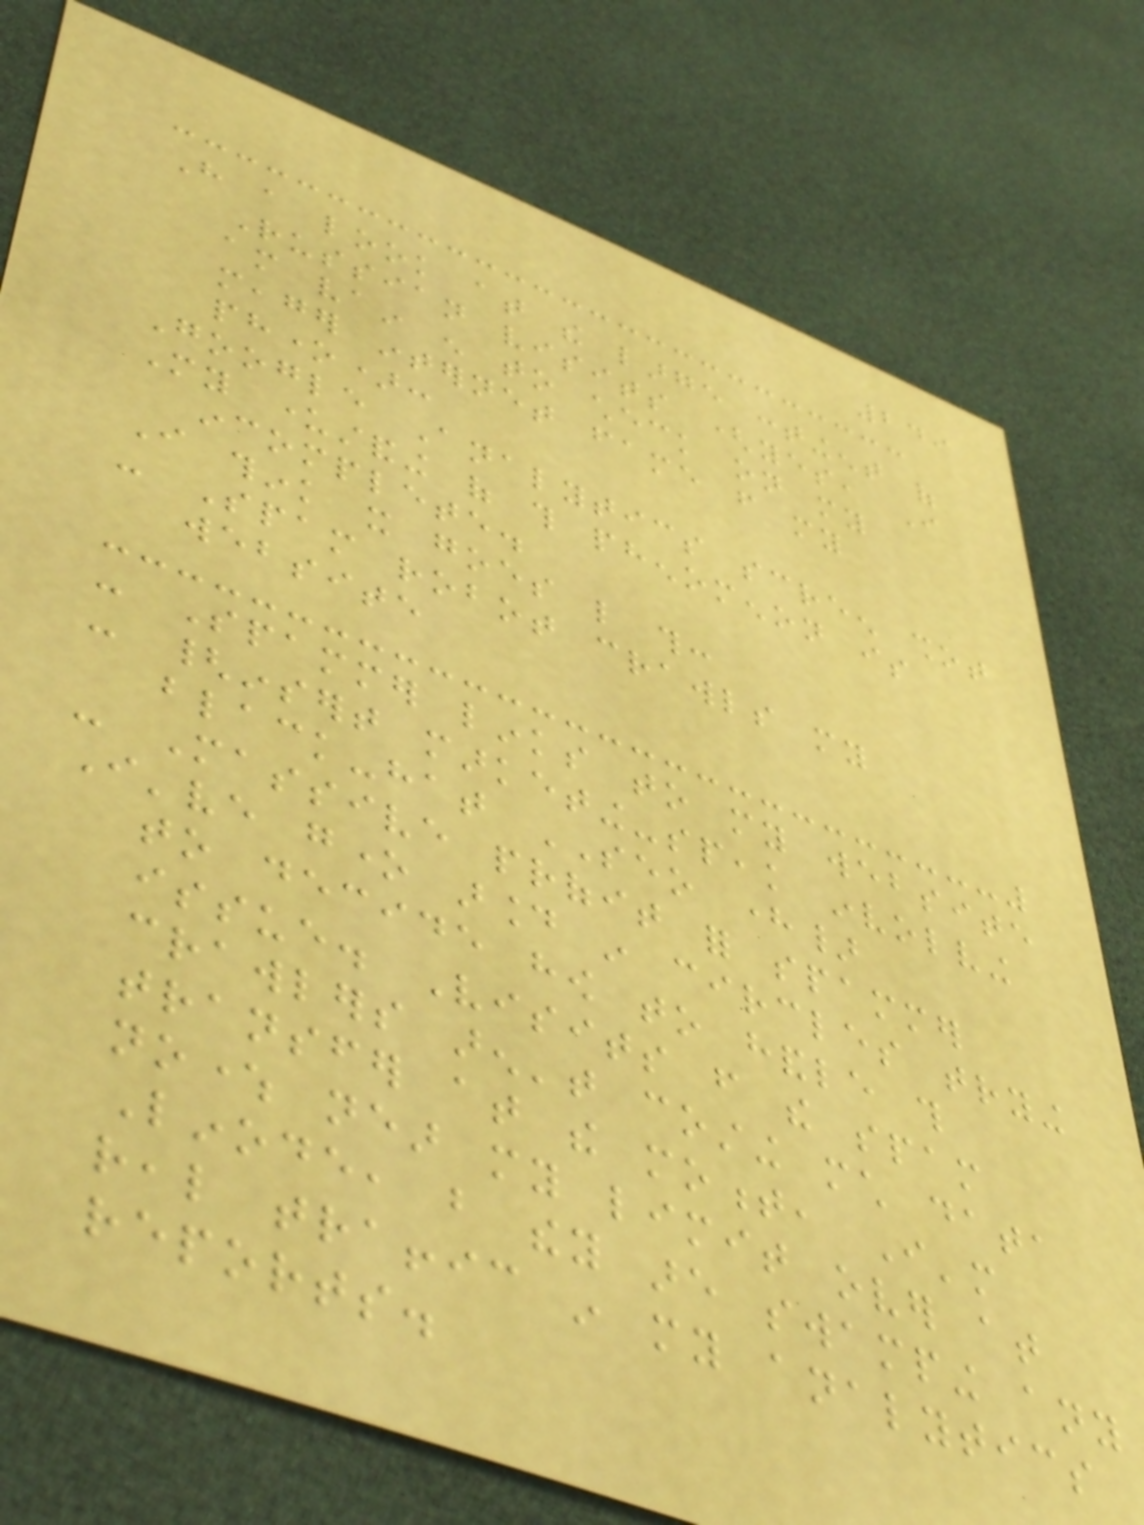249
Have a look at the large contingent of
Russian visits (yes, I
am vain enough to check on my
meager internet fame from my
phone):
Google Analytics screen shot
My understanding of this phenomenon is
incomplete.
I think it goes like this:
- Spam robot crawls my
website
- Spammer links to my website
- {insert marketing-speak involving
black-hat SEO here}
- Massive profit for spammer
I've gone around in circles trying
to decide how to handle this
issue. Visits from the spam
crawlers aren't costing much data
transfer at the moment, I'm
nowhere near my limit over at
Linode, but they are swamping any
real traffic in my analytics
reports.
